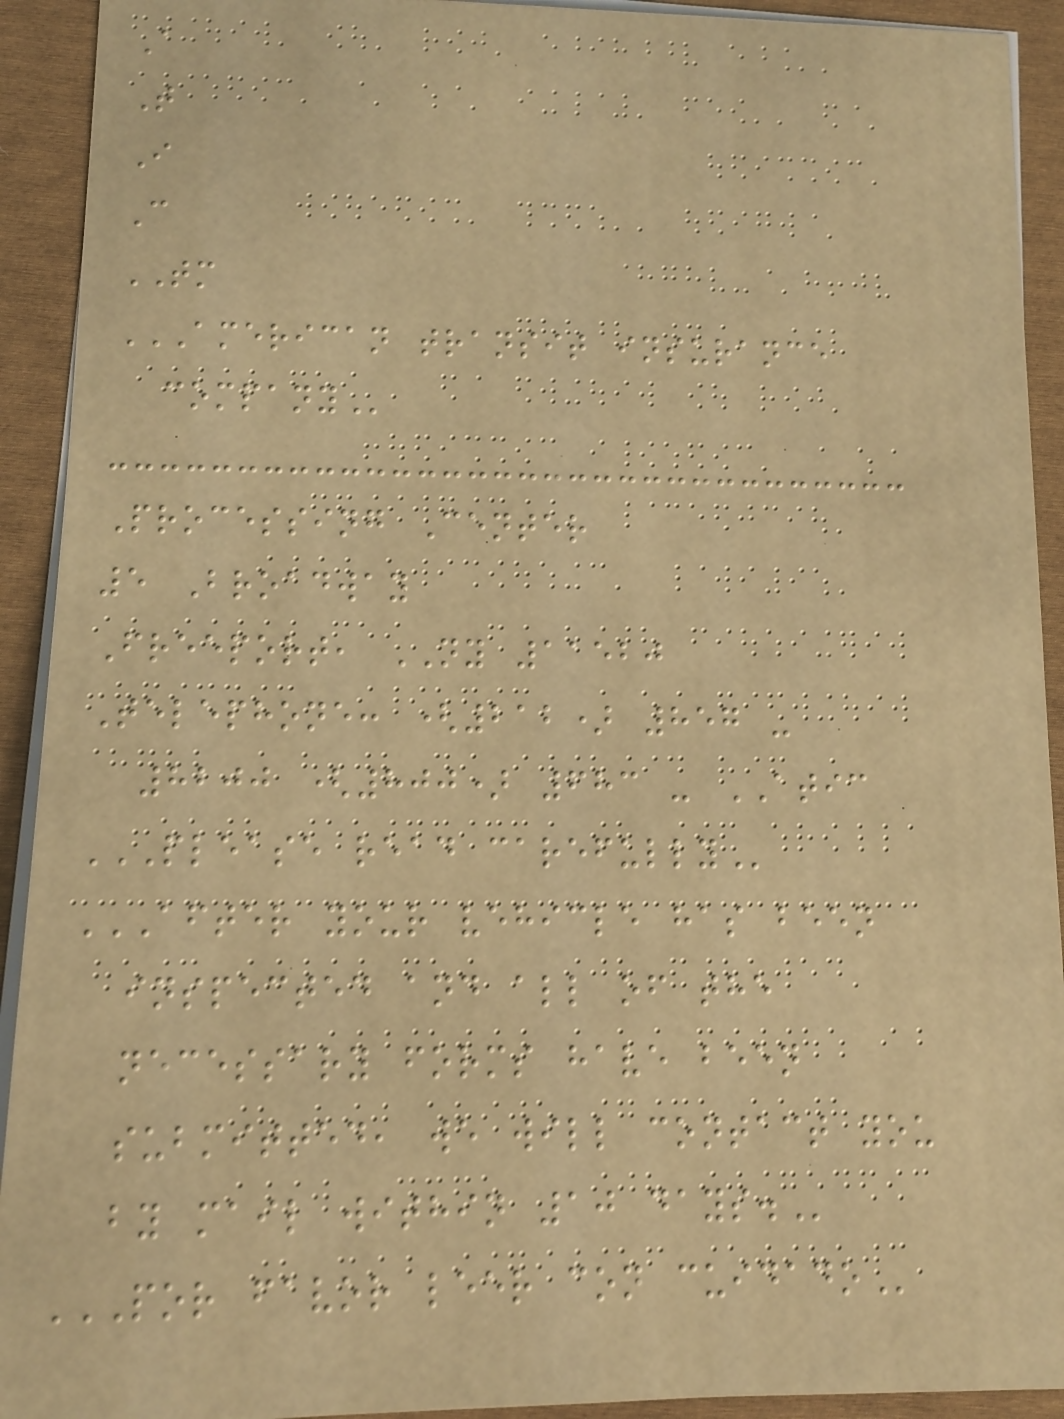A
T
I
C
TM
AMERICAN TRANSIT INSURANCE
COMPANY
Processing Center
5 Broadway
Freeport, NY 11520
Telephone: (212) 857 -
8200 (800) 683 - ATIC
PLEASE READ CAREFULLY
AFTER YOUR VEHICLE HAS BEEN
INSPECTED AND ALL OF THE
NECESSARY FORMS HAVE BEEN
SUBMITTED, WE WILL CONTACT YOU
BY MAIL WITHIN 10 DAYS.
POR FAVOR LEER CON CUIDADO
